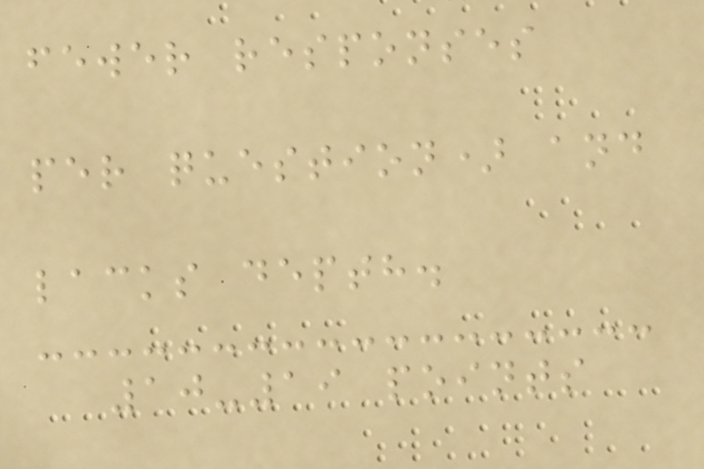fewer responses
per question) and
lacks depth.
10-19 points
